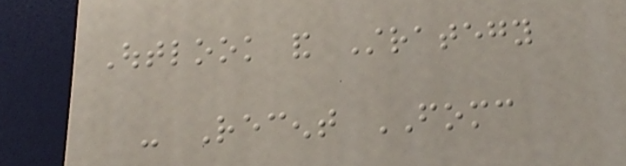Outlook and Strategy
- Recent FOMC
